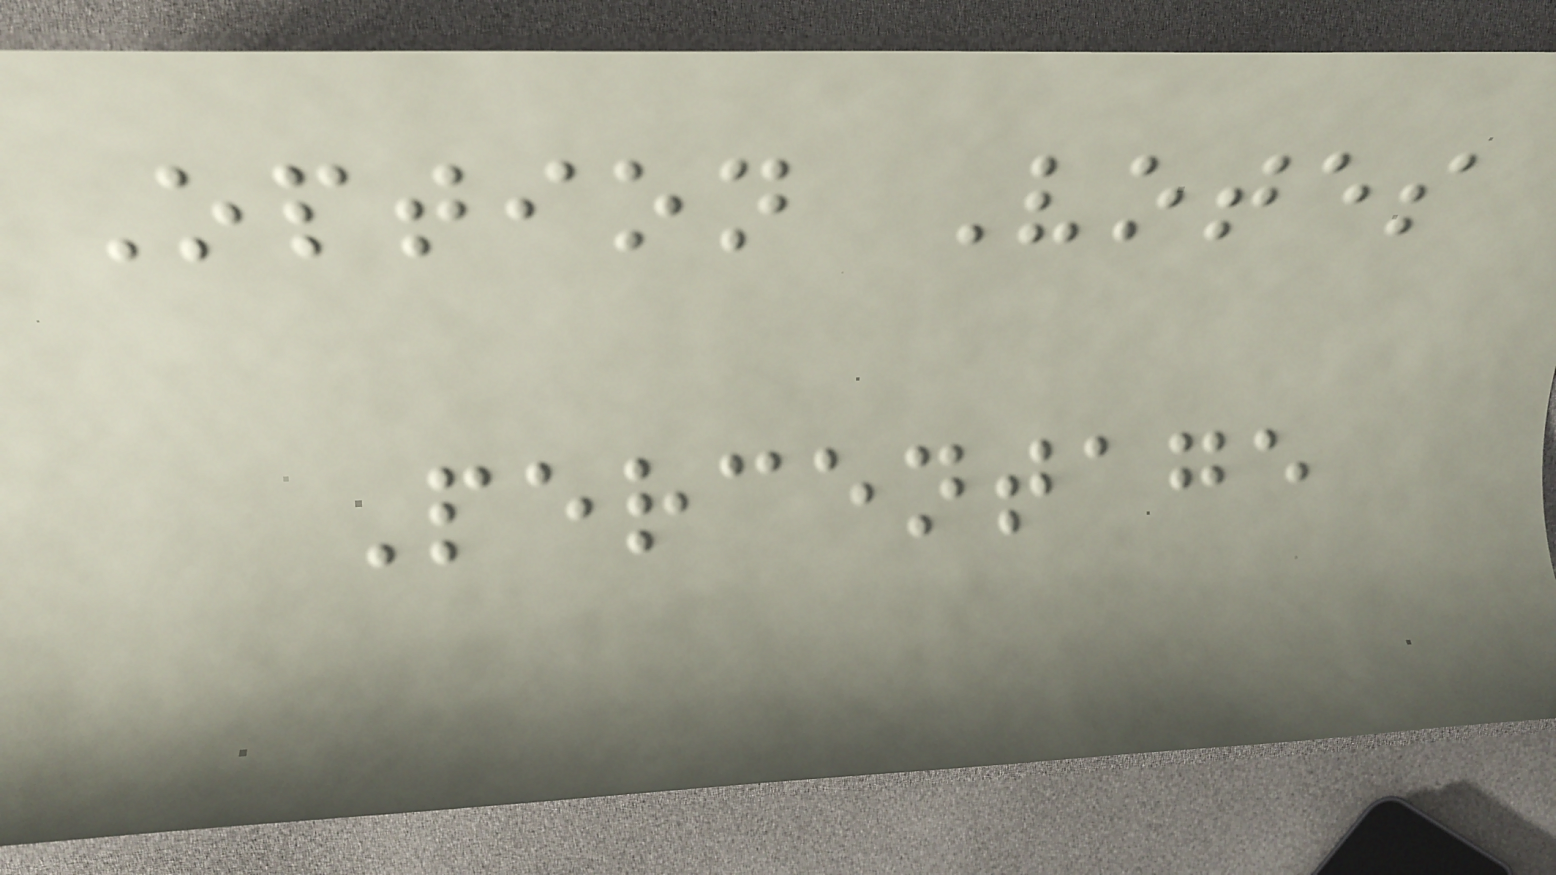Option Votes
Percentage
